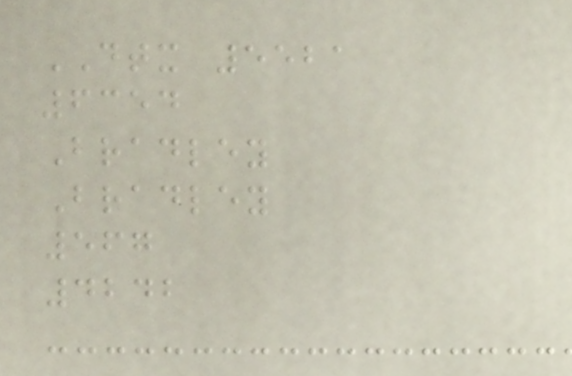DTX 5521
6354
Bradley
Bradley
567
4242
